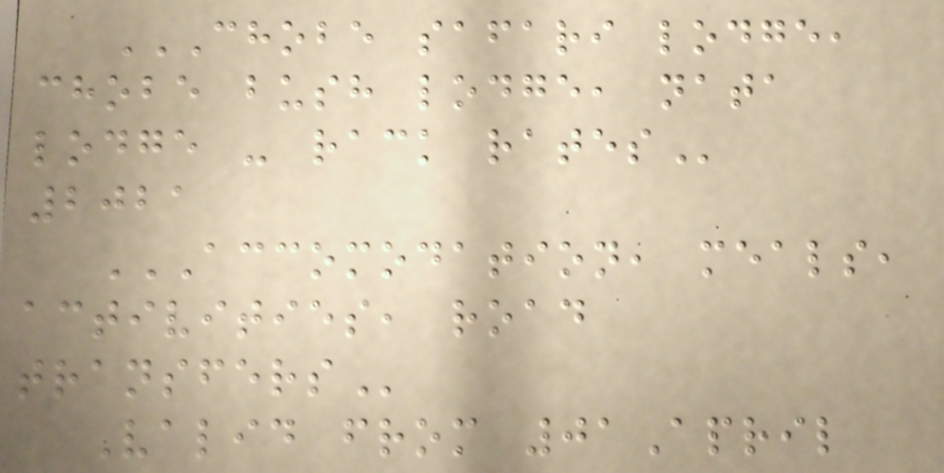CHOBE SAFARI LODGE,
CHOBE BUSH LODGE, NATA
LODGE - RACK RATES
2021
ACCOMODATION, MEALS,
ACTIVITIES, ROAD
TRANSFERS
Valid from 01April
